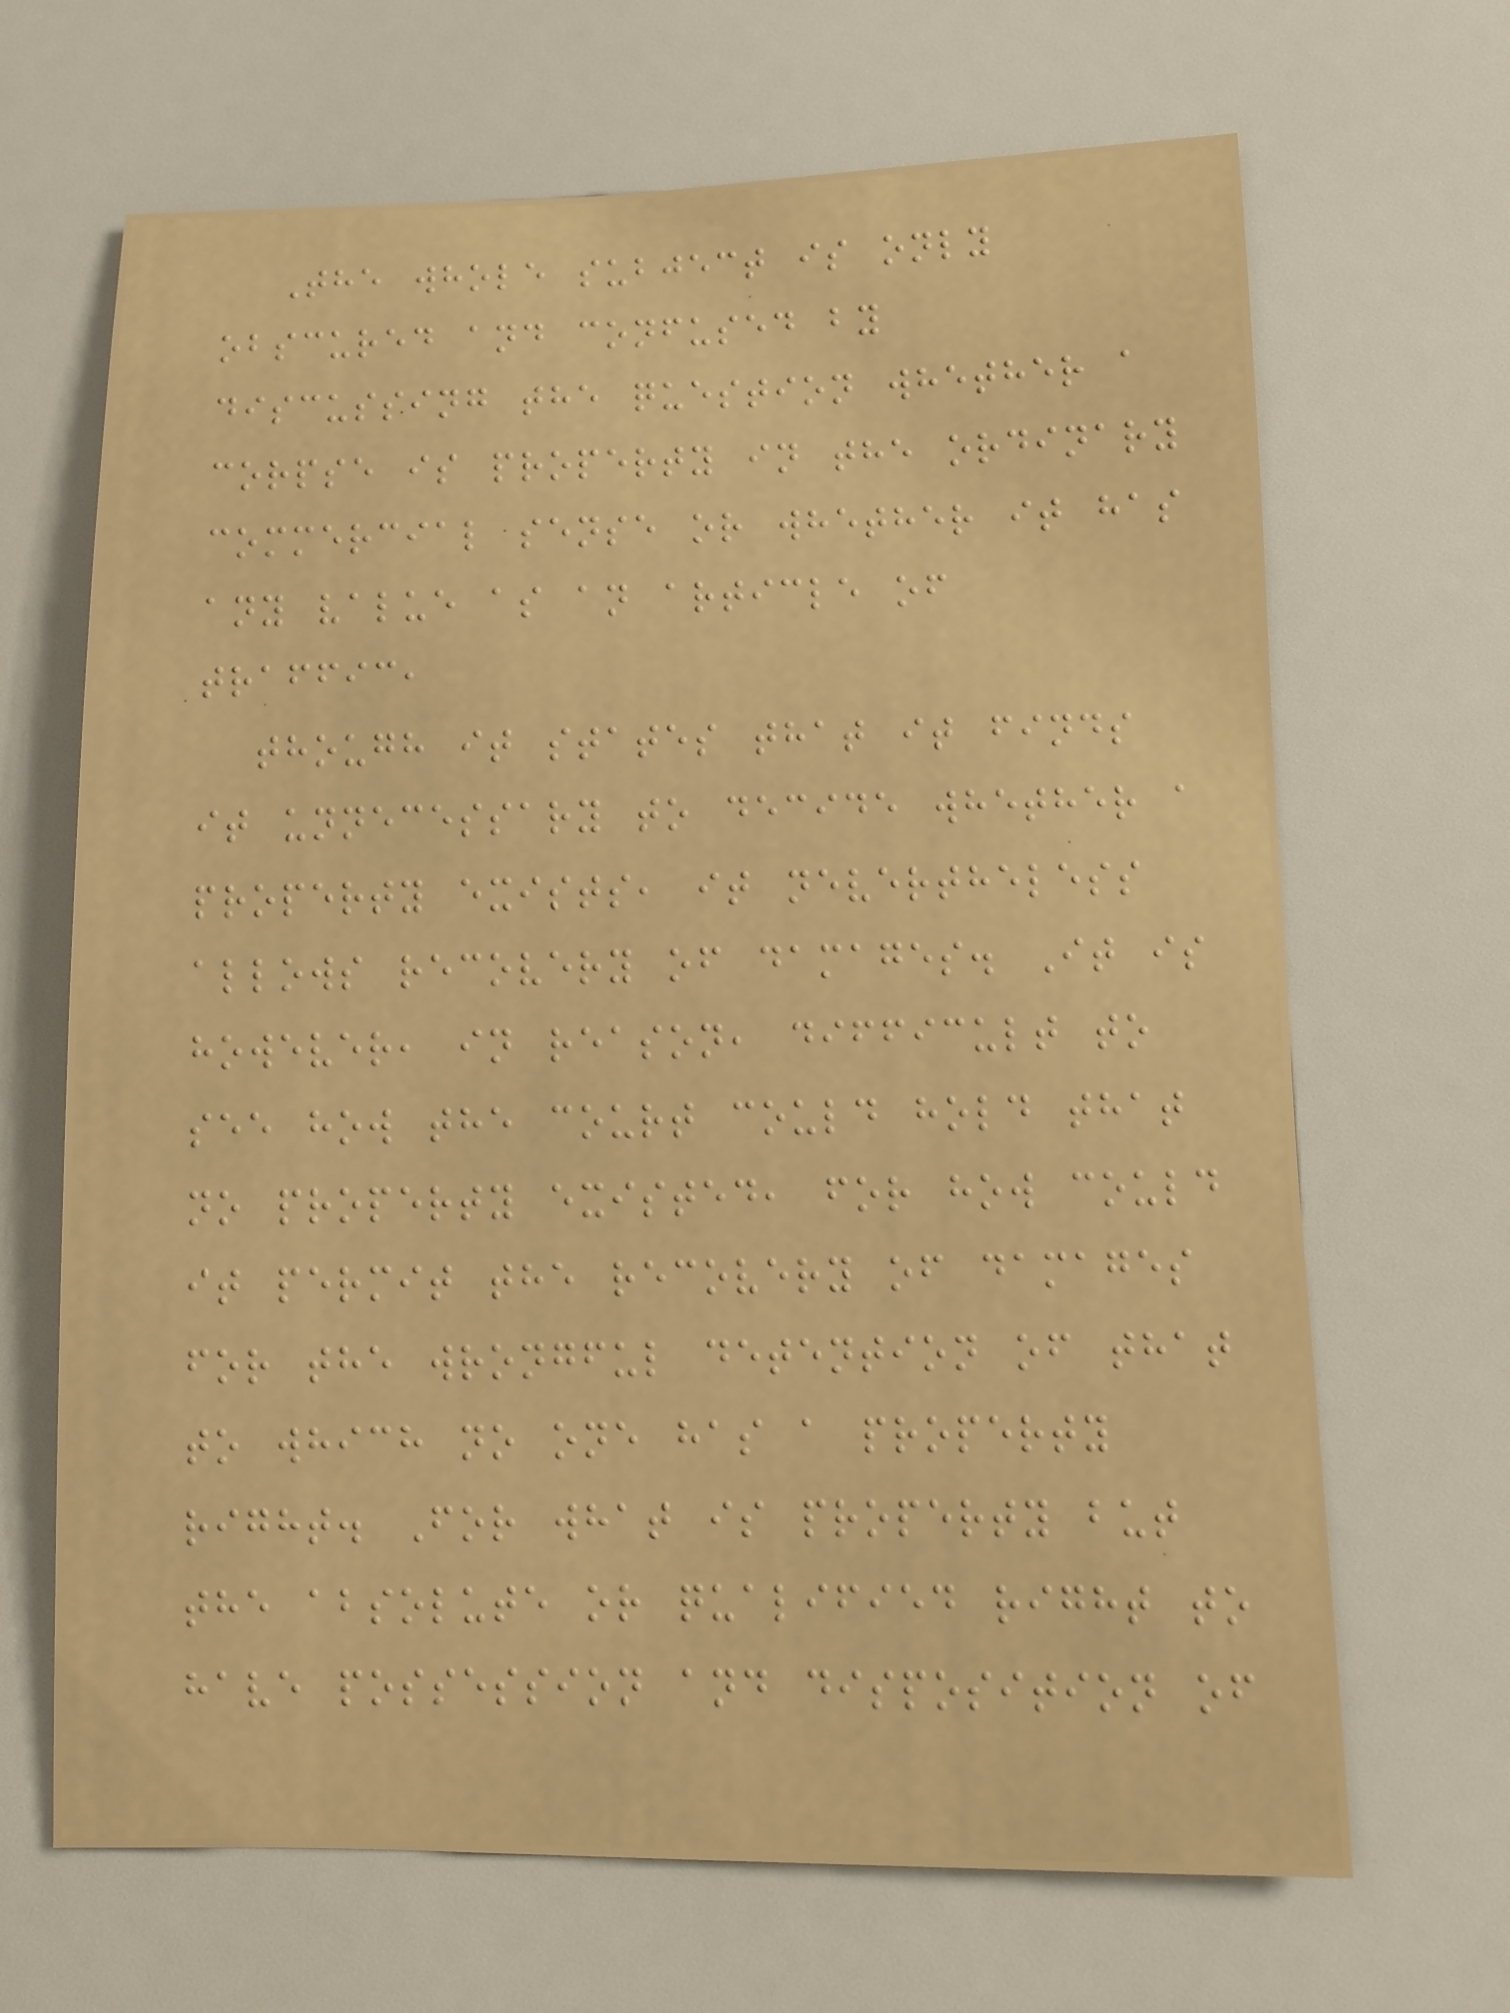The whole subject is only
obscured and confused by
discussing the question whether a
corpse is property in the ordinary
commercial sense or whether it has
any value as an article of
traffic,
though it states that it finds
it unnecessary to decide whether a
property exists, it nevertheless
allows recovery of damages. It is
however, in reason, difficult to
see how the court could hold that
no property existed, for how could
it permit the recovery of damages
for the wrongful detention of that
to which no one has a property
right. For what is property but
the absolute or qualified right to
have possession and disposition of
